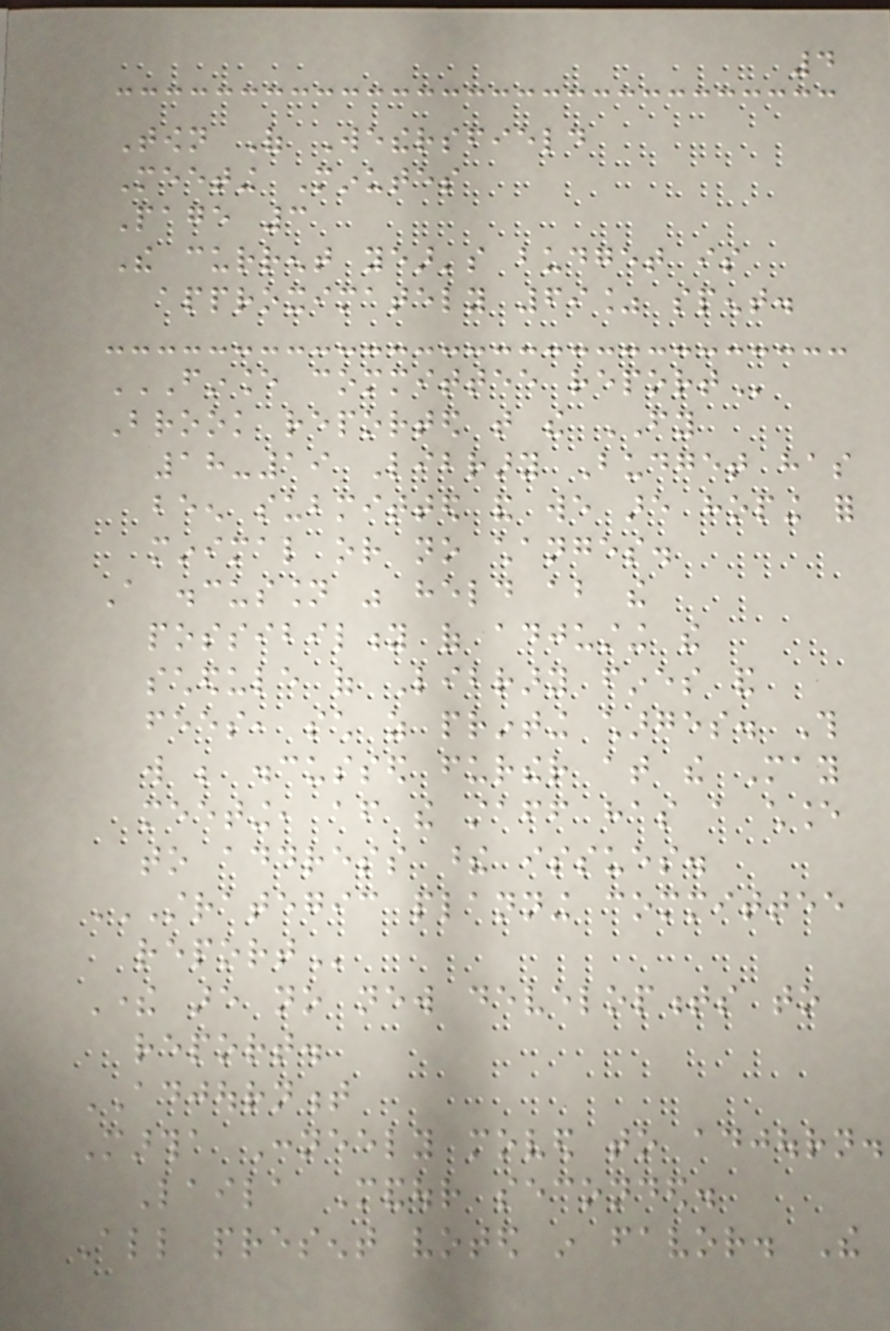4
Town Of Wethersfield
Meeting Minutes
Page 3
The current year's budget is
approximately 69% spent.
FINANCE COMMITTEE REPORT
Brook reported that the FY
18-19 Library Budget has
been submitted and we are hoping for
minimal or no changes.
A discussion was held about the
possibility of adjusting the
schedule of Library fines and
fees, such as printing charges. This
will be discussed further at the May
meeting, after the staff has a chance
to address these issues.
STRATEGIC PLANNING COMMITTEE
REPORT
There are no new developments to
report.
ADJOURNMENT
Martha Conneely moved to adjourn.
Laila Mandour seconded.
All present voted in favor. The
